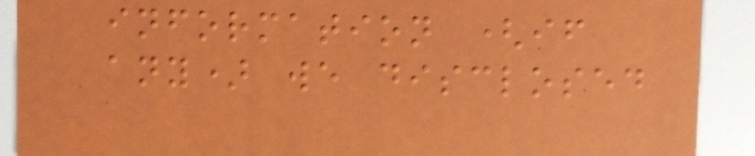information (if
any) we disclosed
